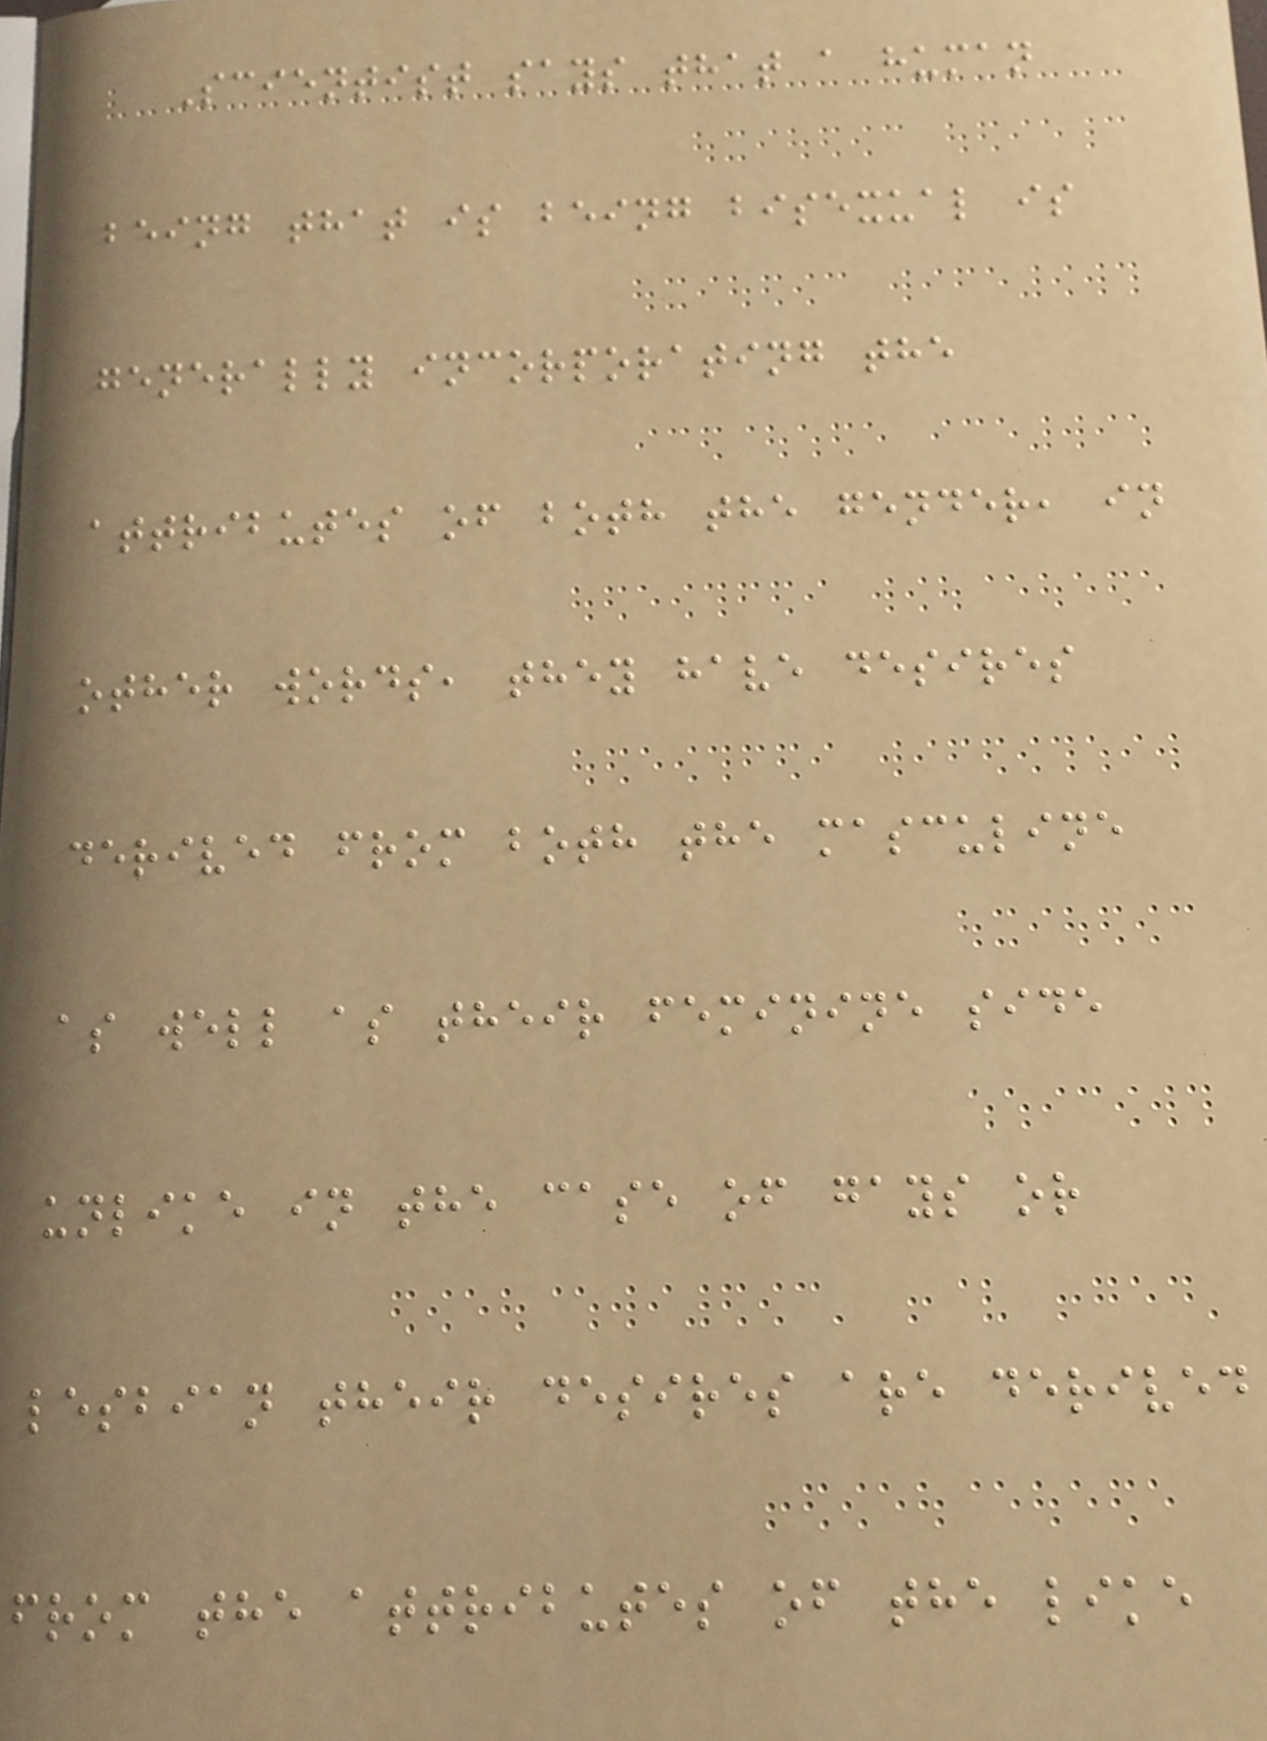Scientist says that a human
being that is being bisexual is
generally incorporating the
attributes of both the gender, in
other words, they have desires
derived from both the masculine
as well as their feminine side
unlike in the case of gays or
lesbian their desires are derived
from the attributes of the like
